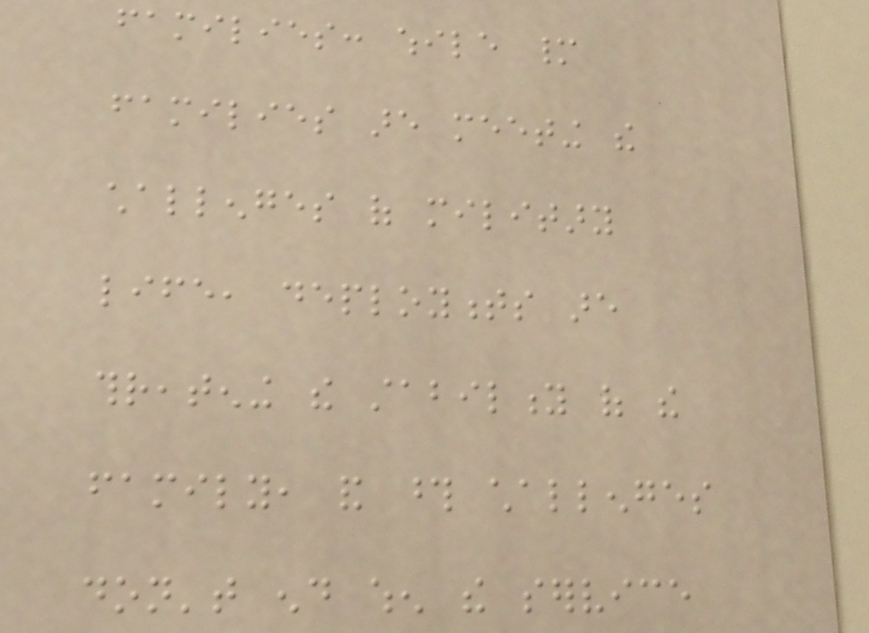families: while many
families are meeting the
challenges of military
life, deployments are
threatening the stability of the
family, and those challenges
don't end when the service
